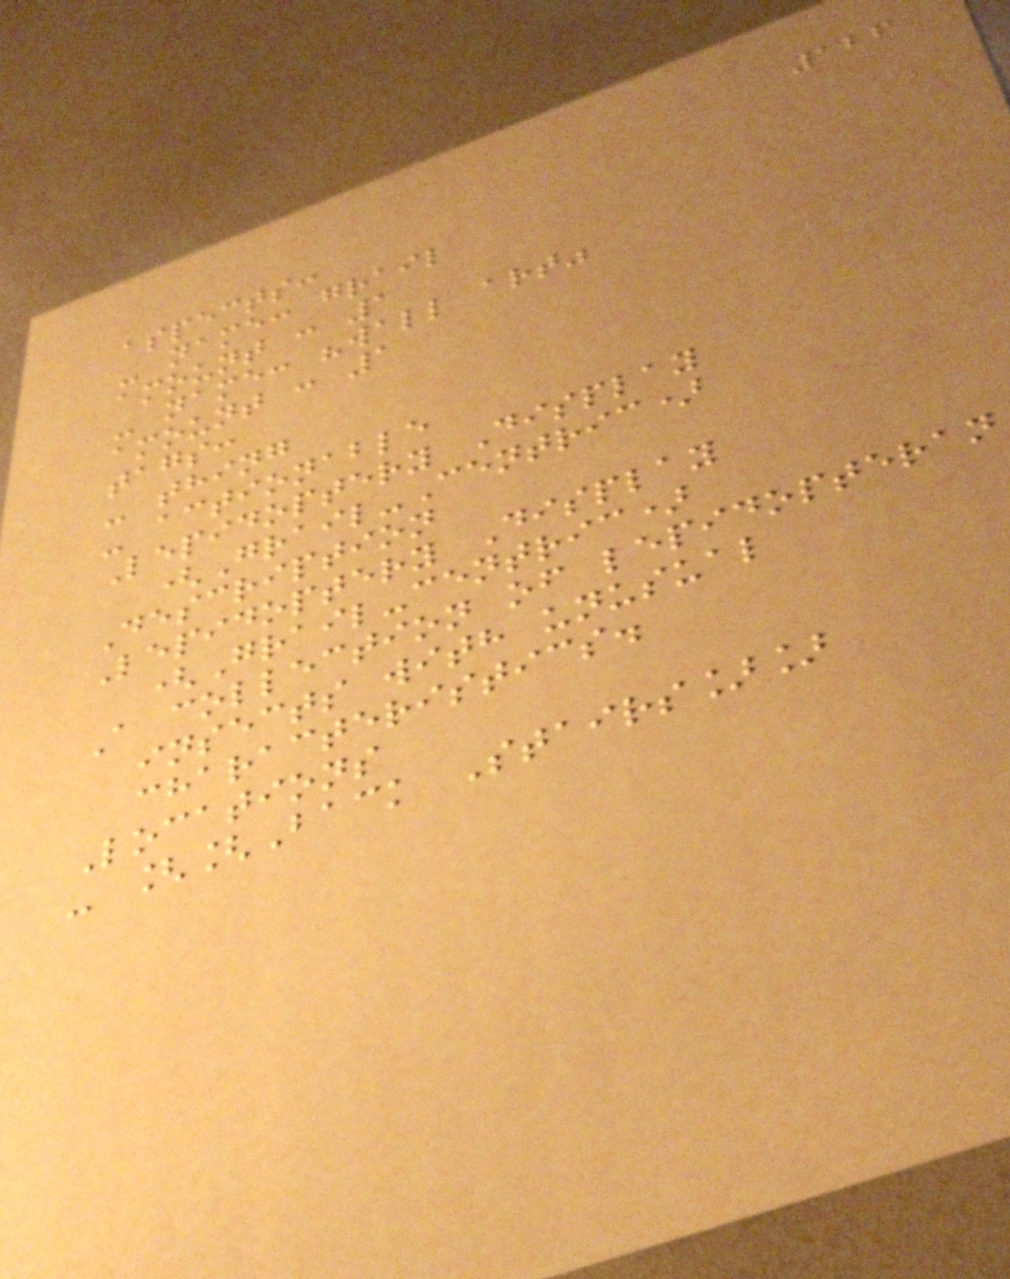126
aspects:
- name: grail
amount : 1
- name: "wall art"
amount : 1
tags:
- thing
- actionable
Lepidoptery Display
(Grail-Centric)
Description
Lepidoptery Display
(Grail-centric)
A collection of lepidopteran
insects with unusual
characteristics.
Locations
- [[Back Stairs]]
